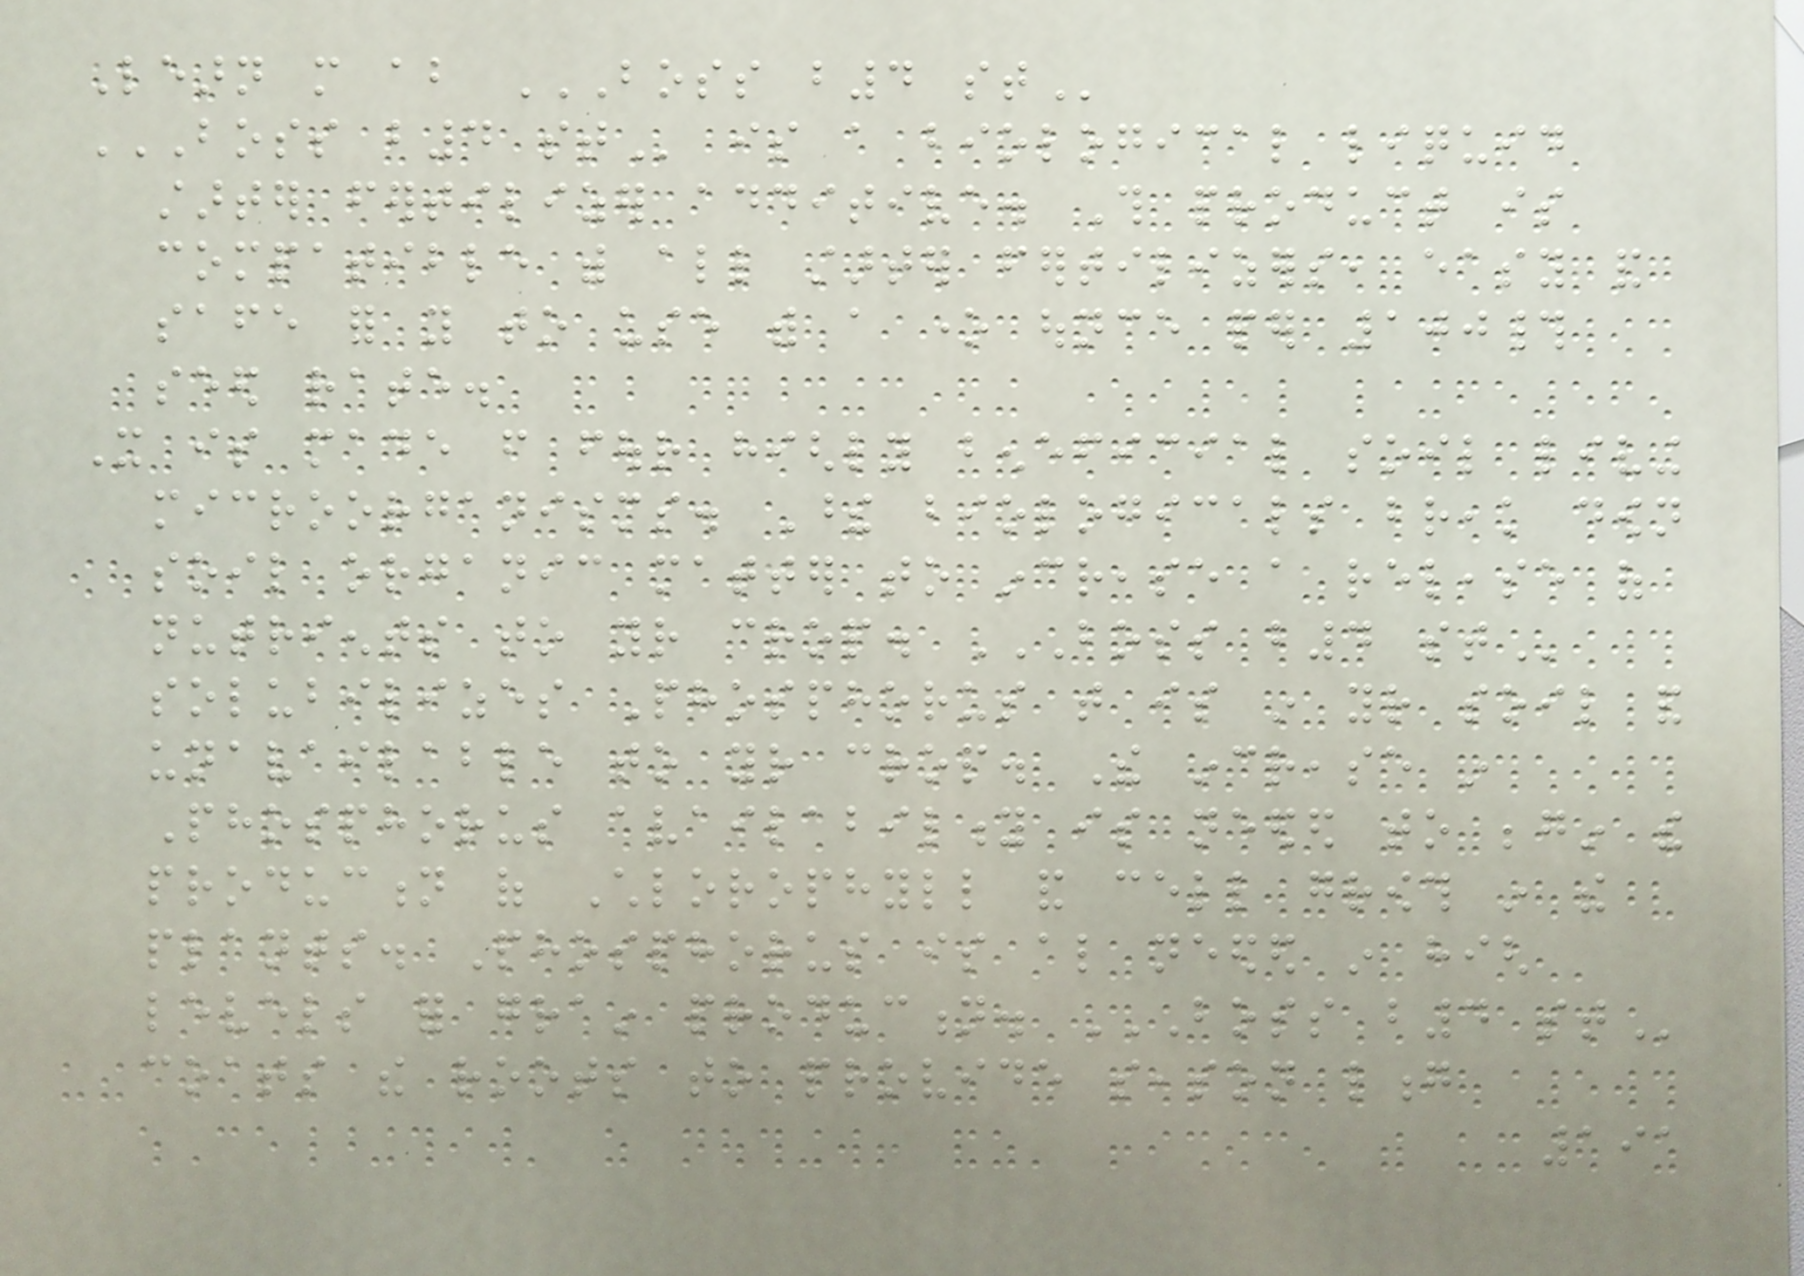Learn more about BOSS B4 ST
BOSS B4 ST is a biological liquid
starter fertilizer additive. This product is
compatible with all starter fertilizers, easy and
safe for you to use with a one ounce per 100#
seed rate.
It is made from four highly beneficial soil living
microorganisms. These biologicals break down
soil organic matter to increase a release of
nutrients to your crop. BOSS B4 ST
solubilizes Phosphorus that is in your soil and
unavailable to your crop. The increase in
Phosphorus availability is needed to begin the
production of Chlorophyll and cell growth in the
plants. Phosphorus is also needed in high
levels for grain production. BOSS B4 ST
coats the roots to provide season long
191
